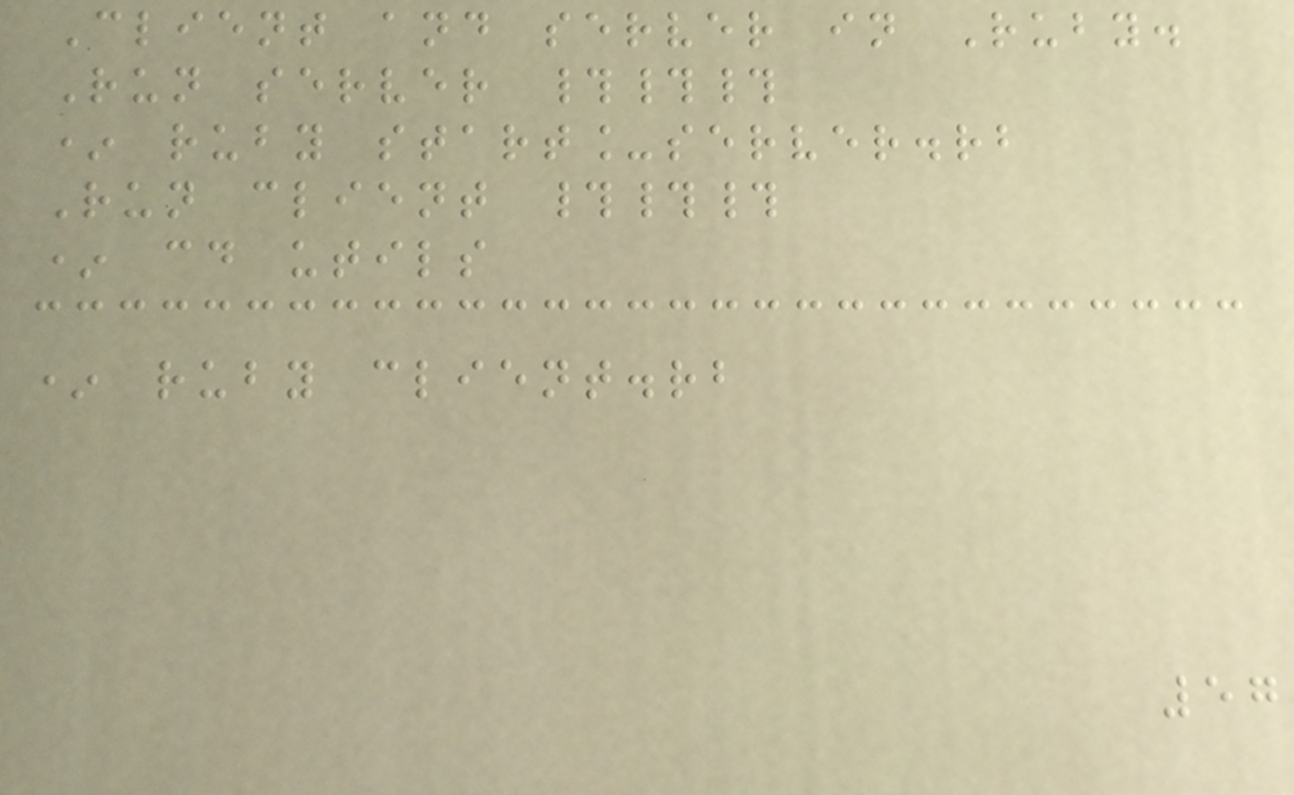Client and server in Ruby.
Run server ###
* ruby start_server.rb
Run client ###
* cd utils
* ruby client.rb
57
